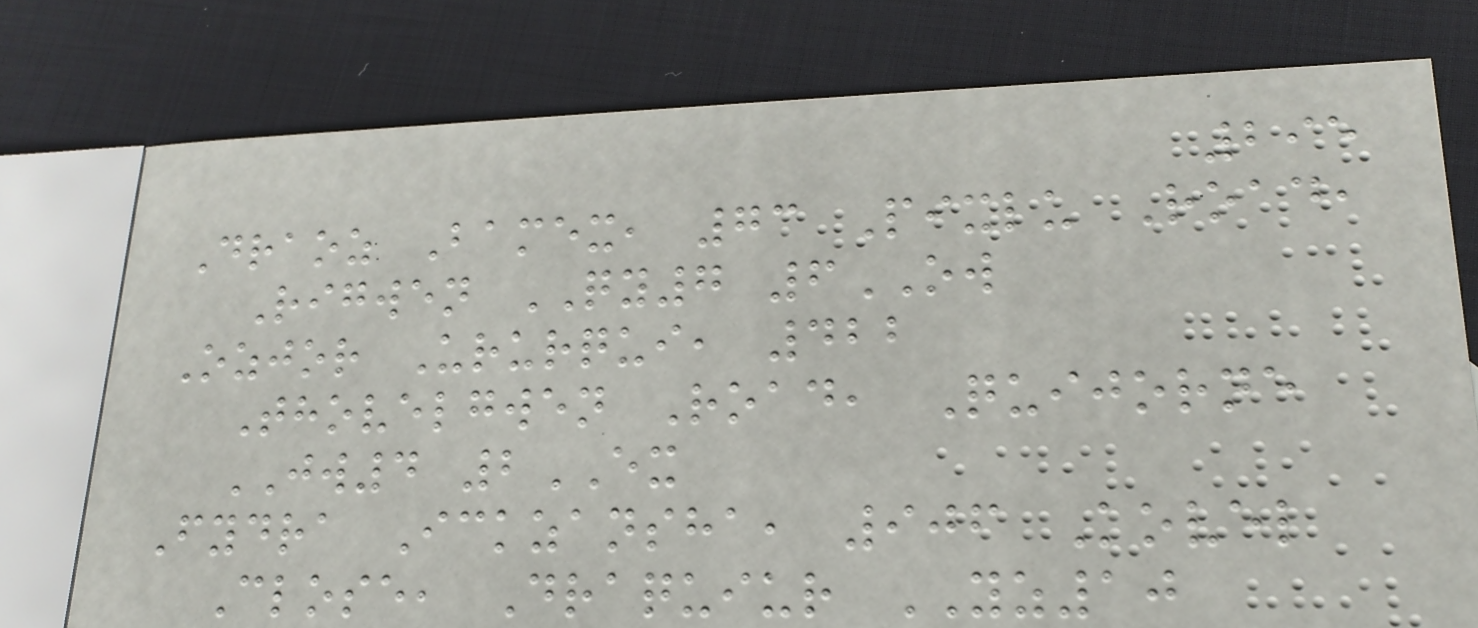295
Draoz Bamex, 73 Pixlu Road,
Rigwen QY7 6OW
Ozjor Ururqui, 422
Thovelgwen Road, Quijorne
JW4 2EX
Fydra Ickzansha, 906 Kovel
Close, Draquiur YZ10
